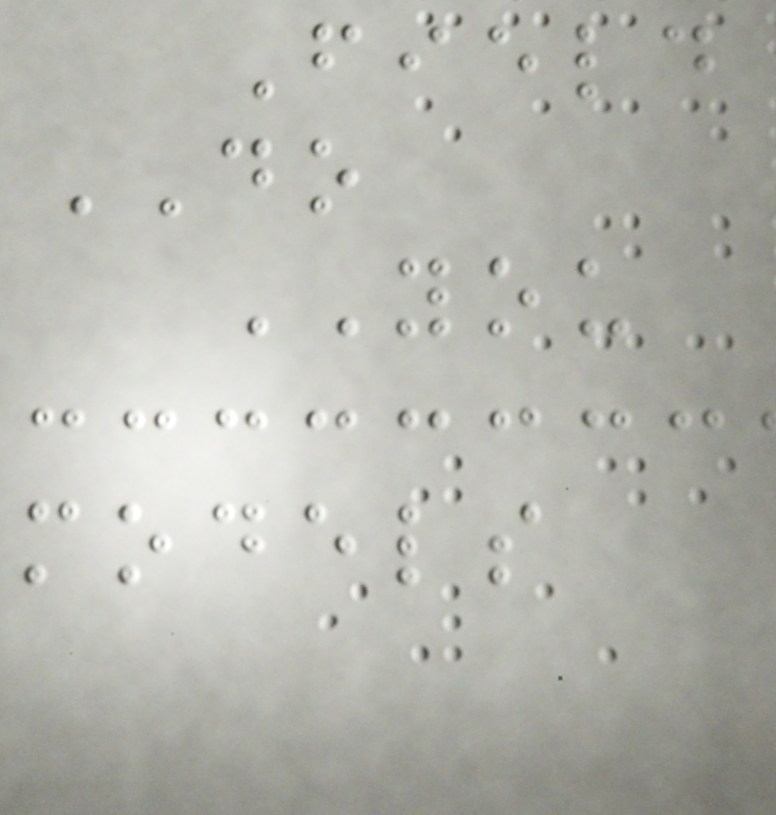Field
DO
YOU
models
